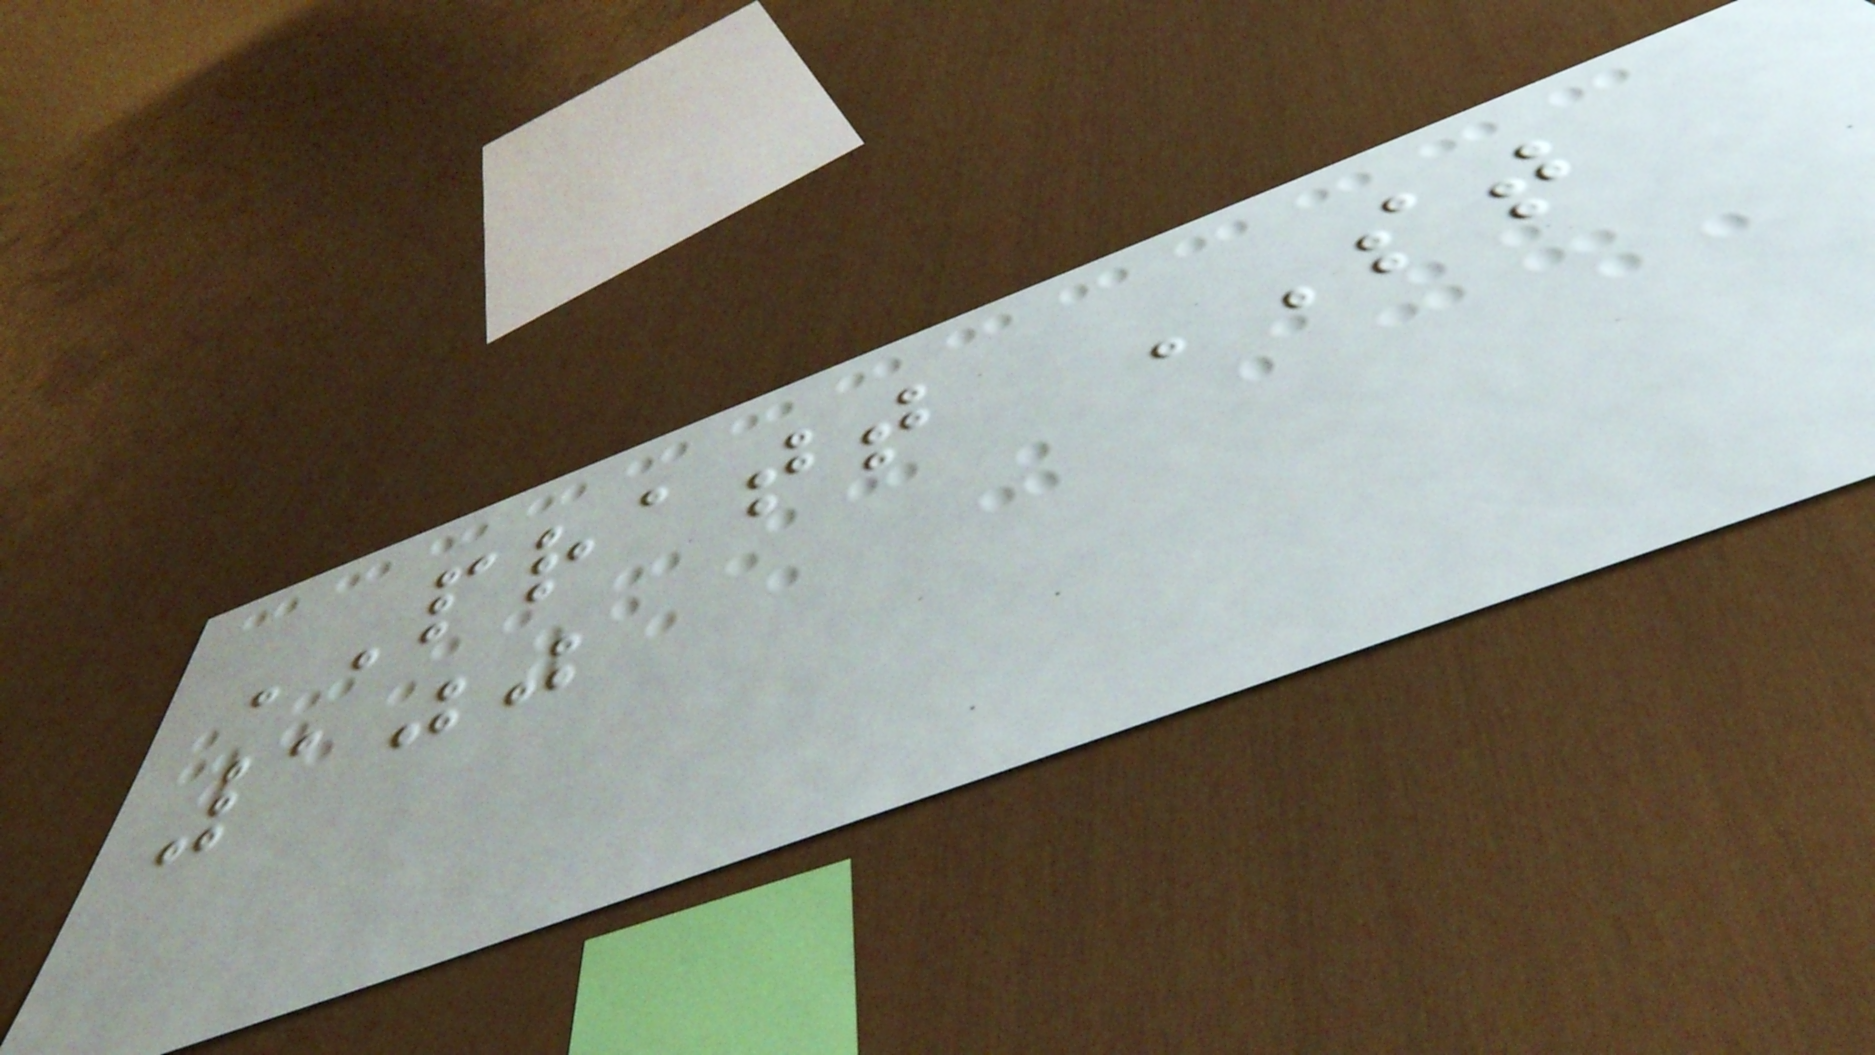PRATT ST
100
